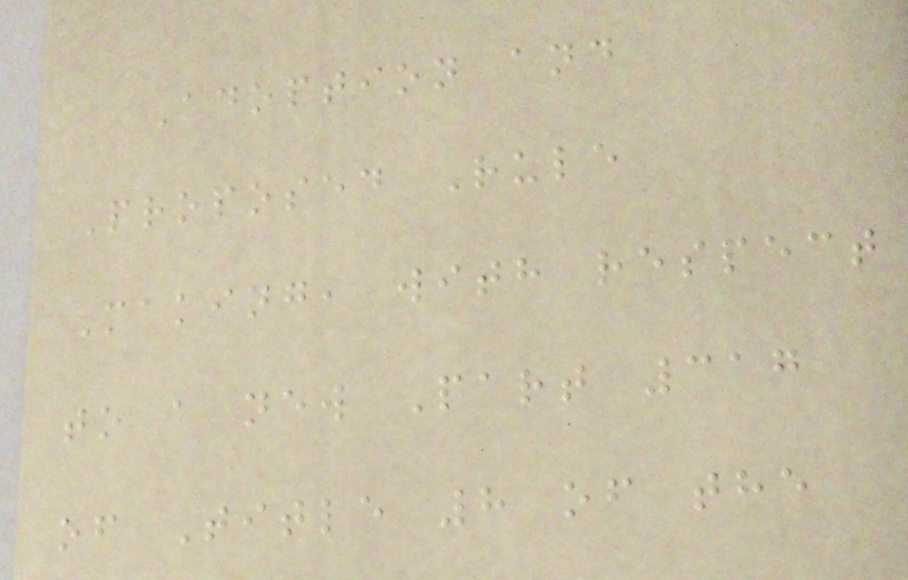Adoption and
Proposed Rule
Making, with respect
to a new Part 317
of Title 8 of the
